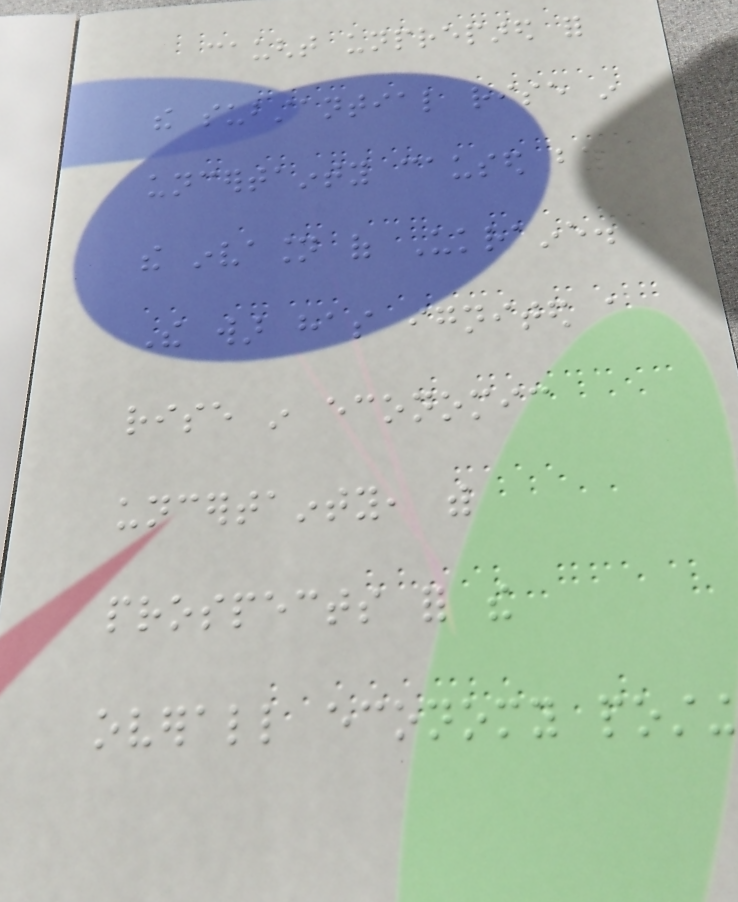caught unprepared for
the substantial rise in
uncertainty caused by
the invasion of Ukraine.
The war has ignited a
rise in economic
uncertainty, with
prospects for the
overall economy posting
